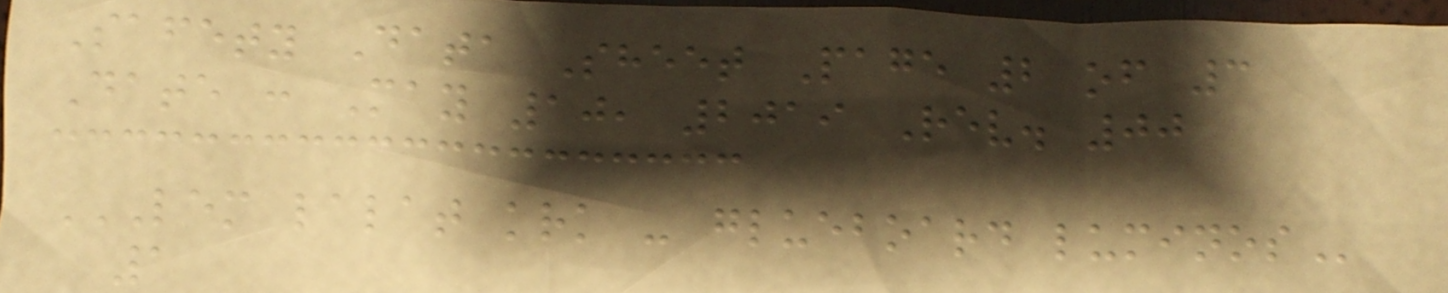Safety Data Sheet Page 2 of 3
Date : May 10, 2019 Rev. 00
LEM LALAT KRK - GLUEBOARD LUMINOS
1
